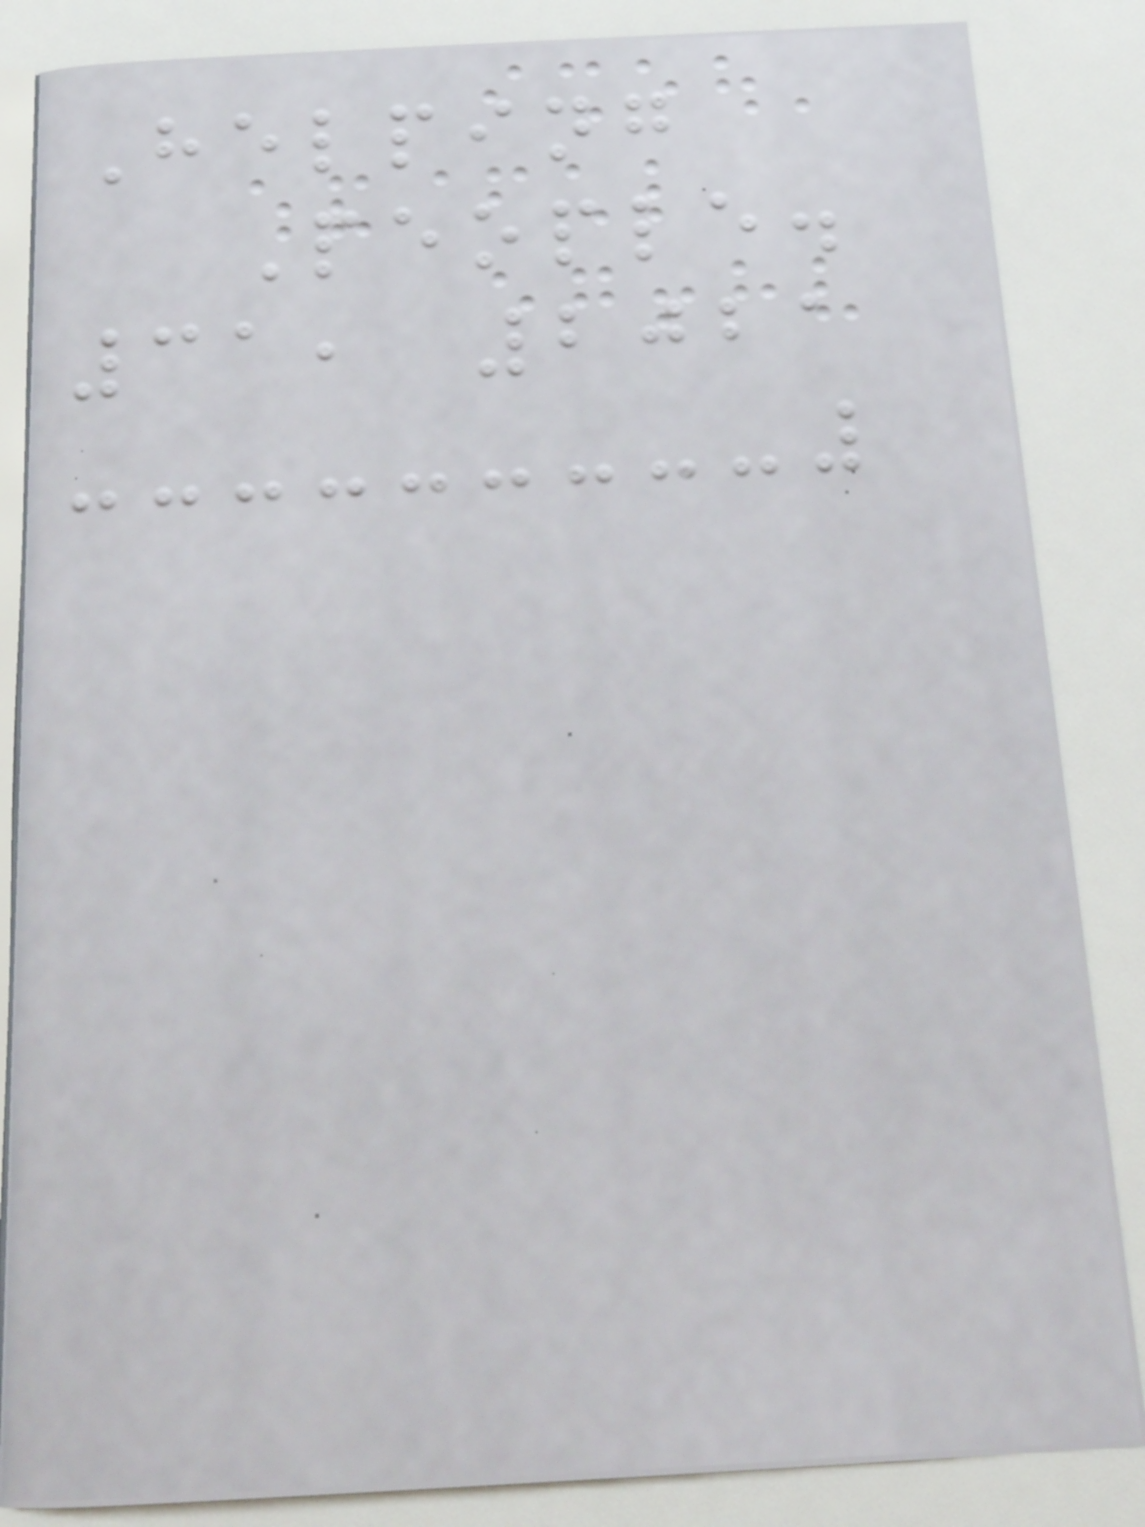Helping
People.
31, 2021
